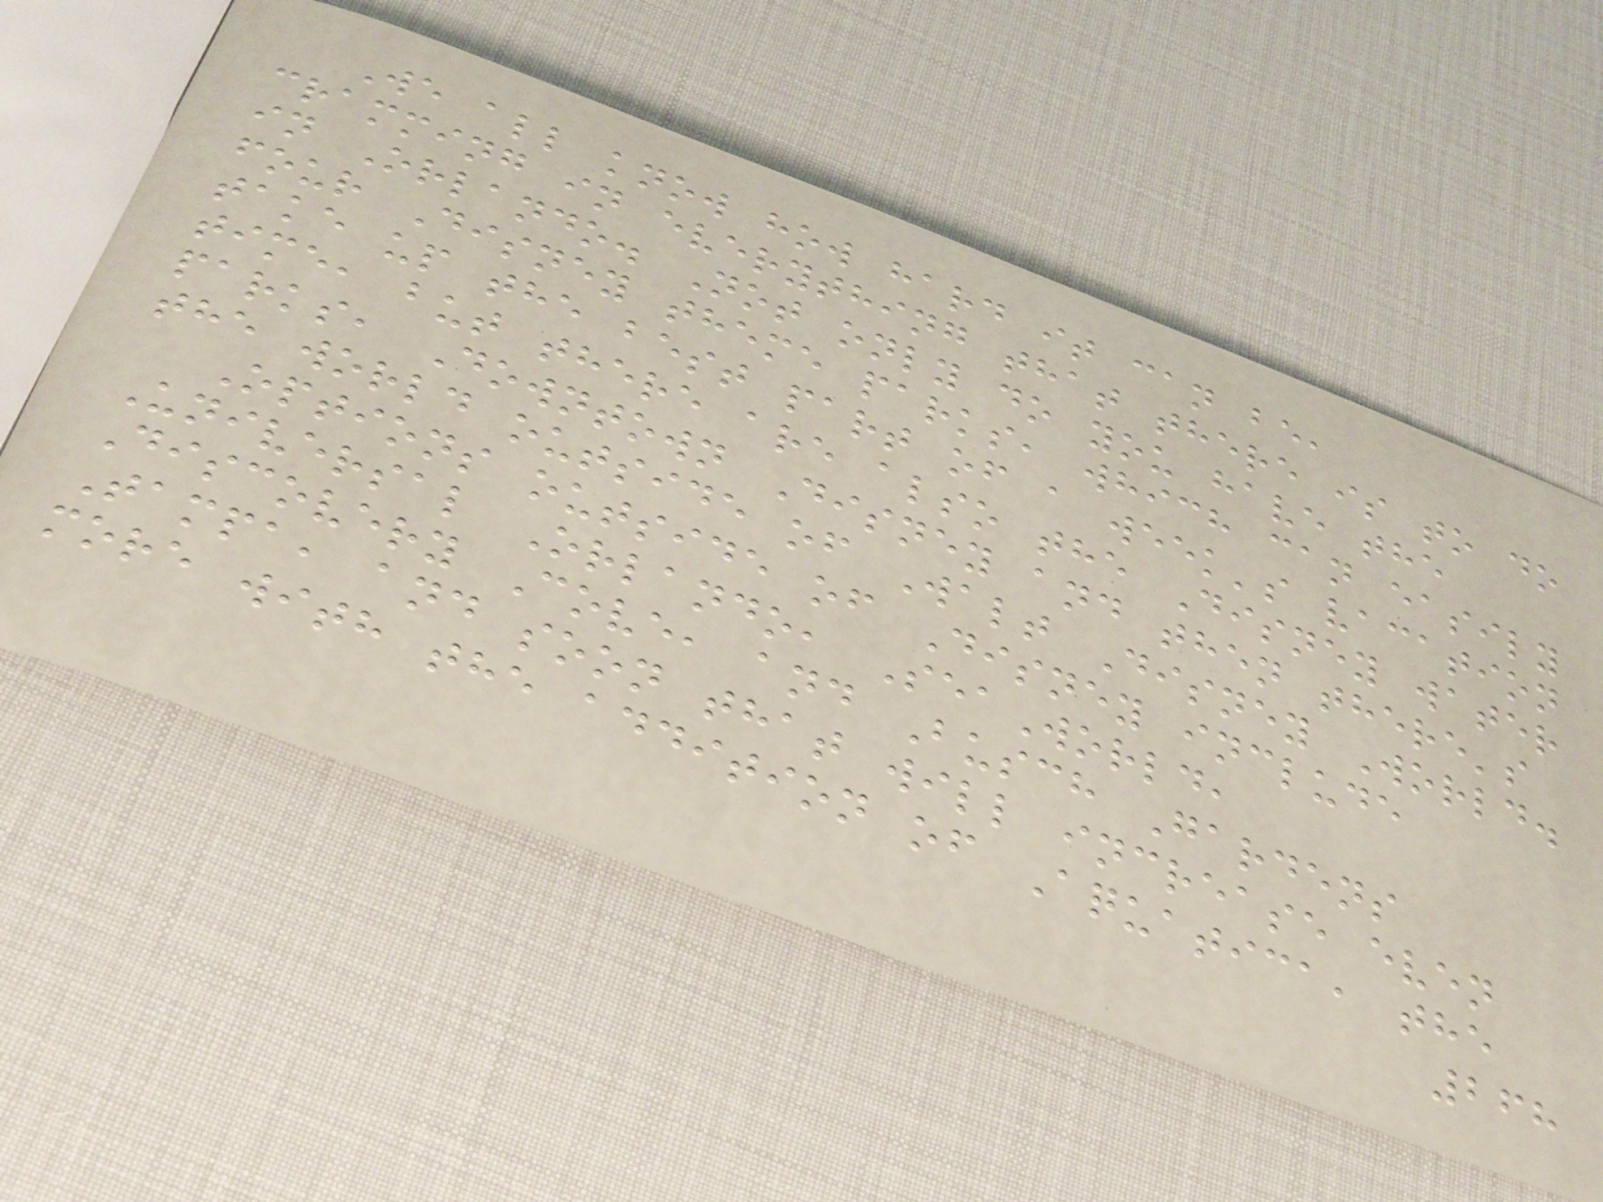We all know how hard it can be,
cramming in everything that there is to do
in Orlando. Not only do you have the
four Disney theme parks, which can easily
take up the best part of a week's vacation
time, but there are also the Disney water
parks, Downtown Disney and then there's
the world outside of Walt Disney World.
Options outside of Disney include
Universal Orlando, SeaWorld,
Discovery Cove, and Busch Gardens
Tampa, and soon that will increase even
more with the addition of Aquatica, the
268
